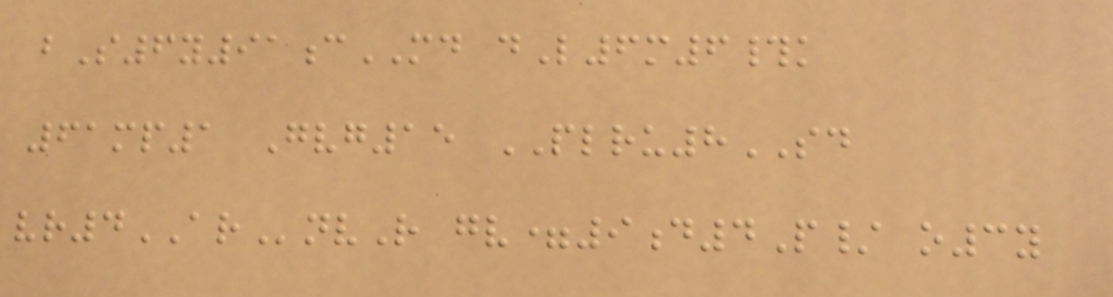bS6y91cMD dL6m6#k
61mp1 Gvg15 PLRU8SD
vr4ARnvR gv=9d4P/ o3y
